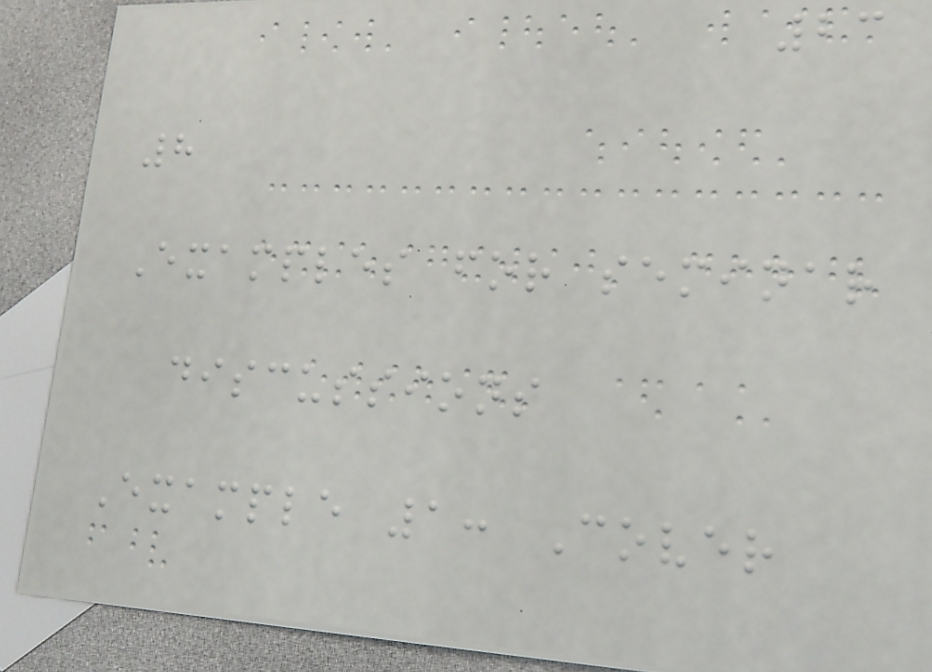23
8
Examples for seminar
discussions
Example 1: Cover
